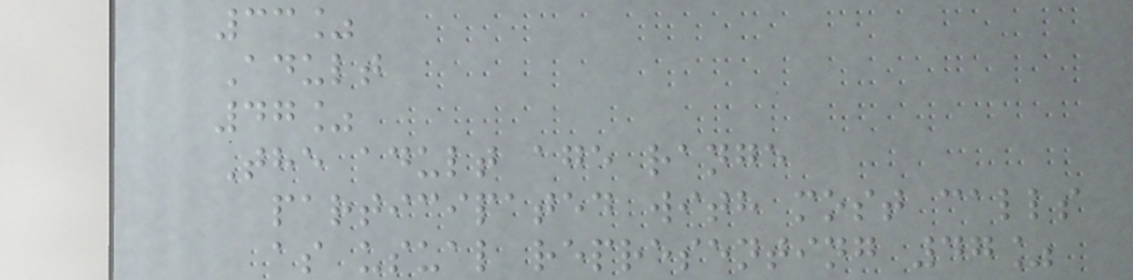33%
Adult
47%
The adult age range
participated with most calls
as usual representing 47%
